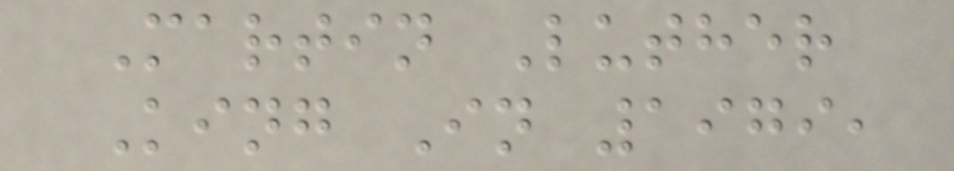Martin Luther
King In 1979,
